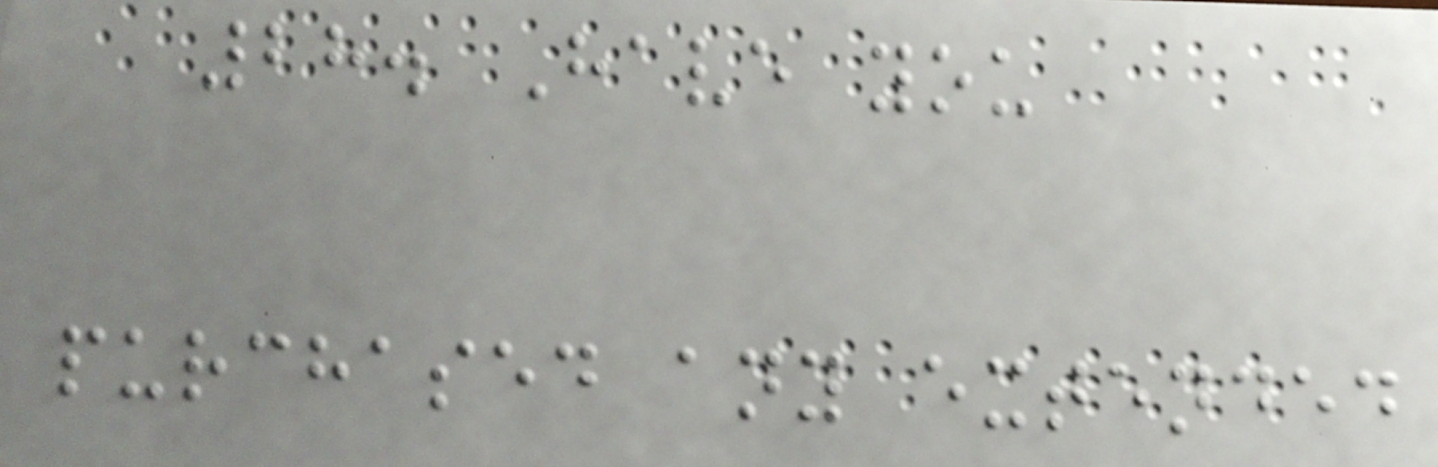28. Have you
purchased any extended
